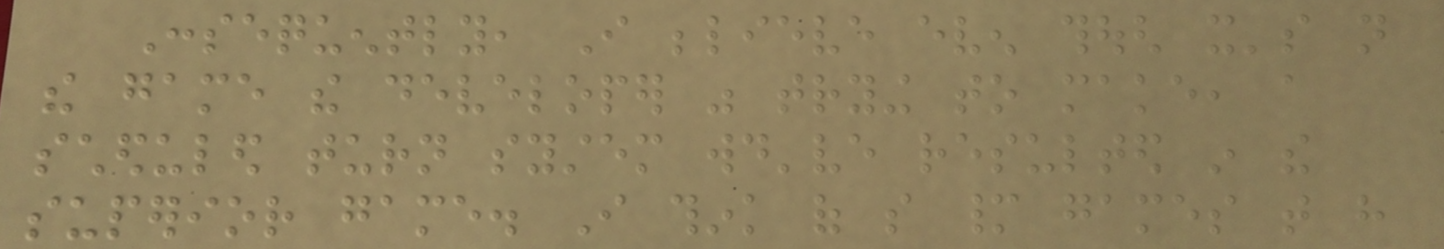Consequently, I believe even though it's not
the game the developer was trying to make, a
scheduled turn system would've resulted in the
superior game. I think of so many games that have
